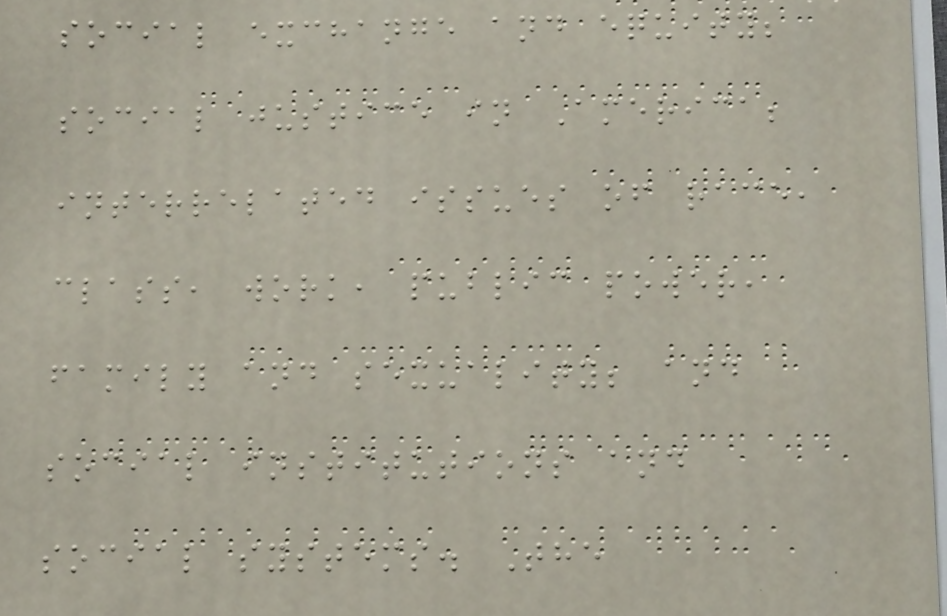social exchange and equity;
social justice in America;
interrelated issues of race,
class, work, public power,
family and sexuality; and
social institutions and
social systems. The
